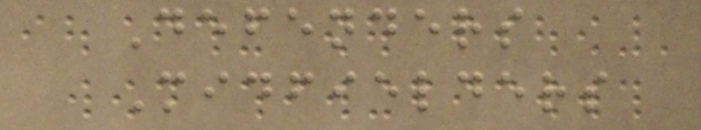Defenders
Midfielders
